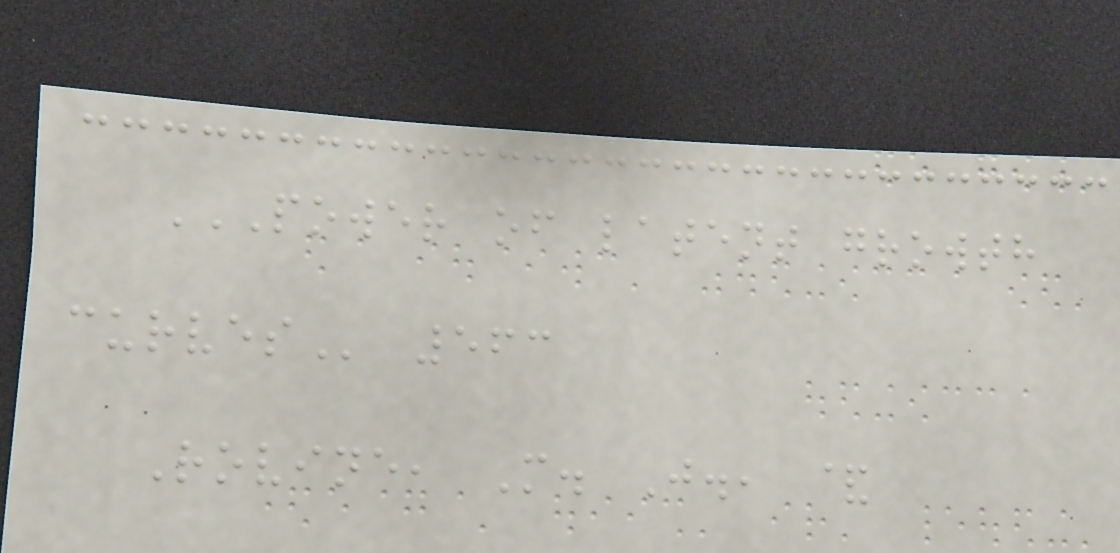POWER OF LATENT GROWTH
CURVES 563
Rovine, M. J., &
